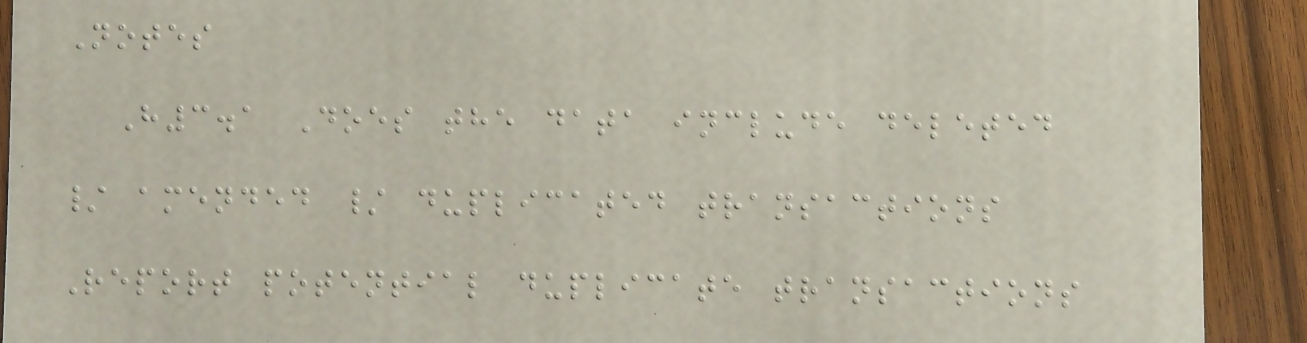Notes
H3.1 Does the data include deleted
/ amended / duplicated transactions
Report potential duplicate transactions
